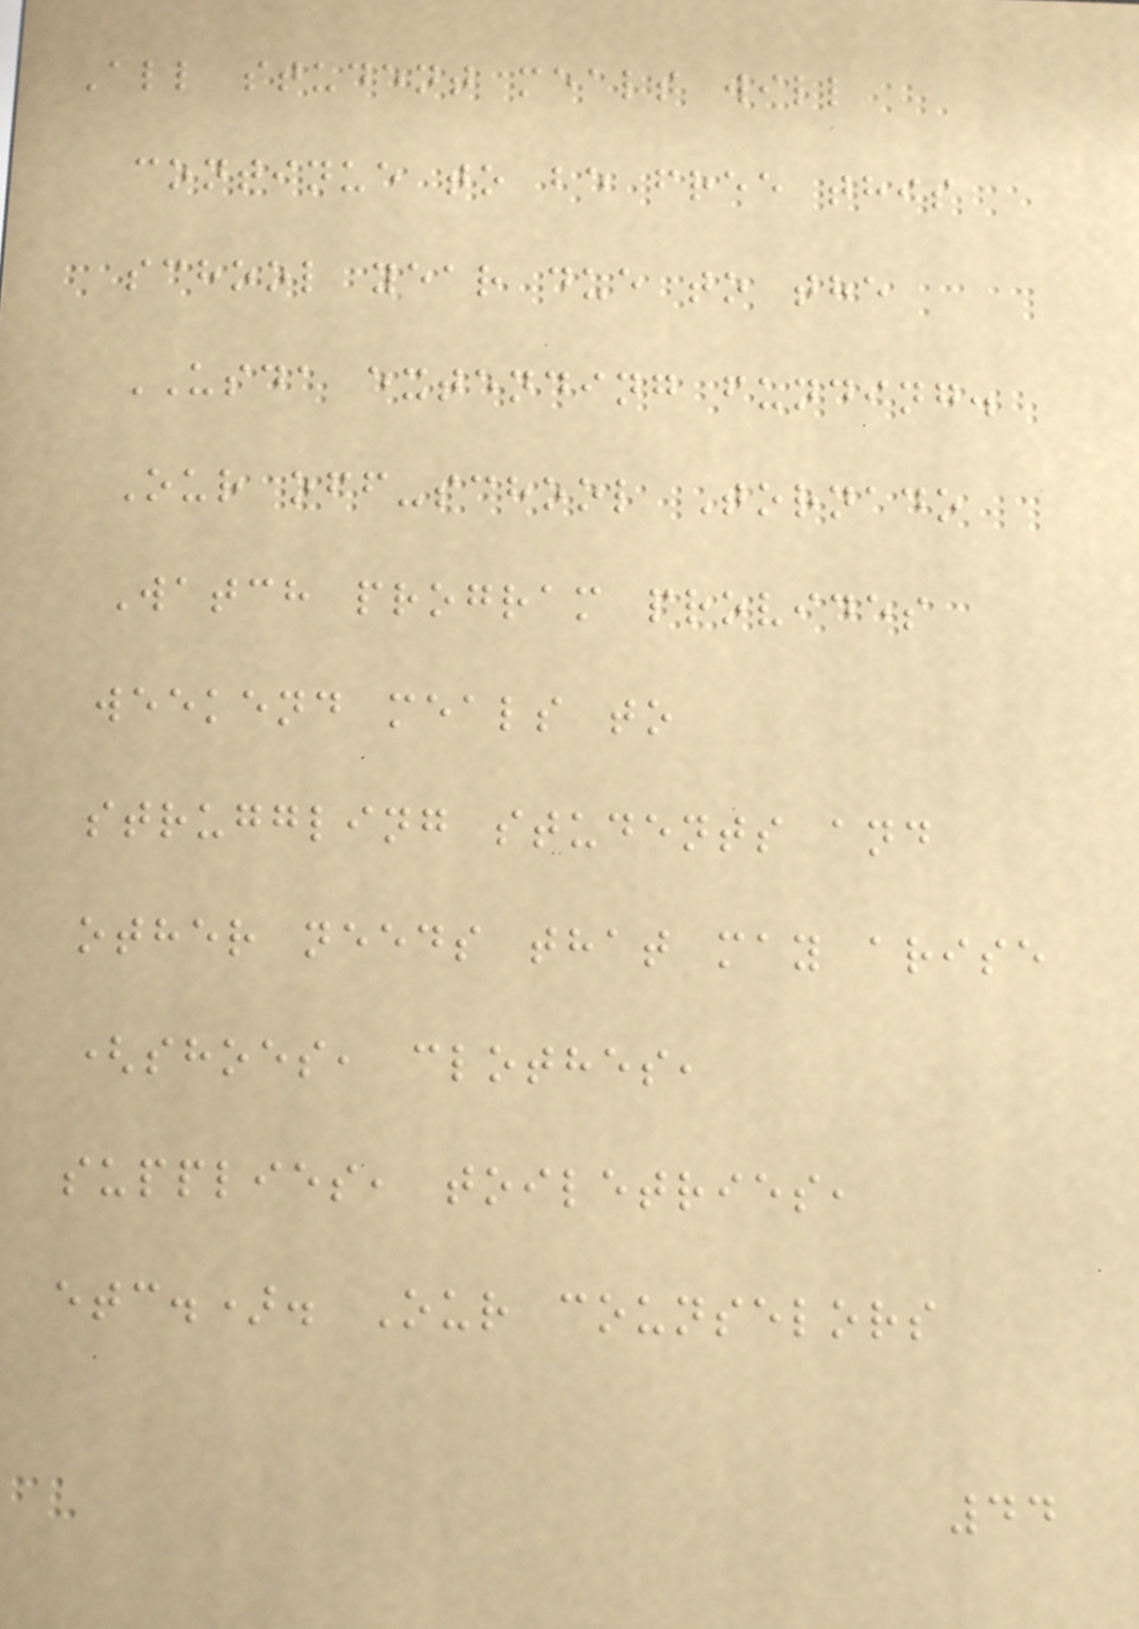All student meals will
continue to be free this
school year due to the
USDA extending funding.
Our off-school Tornado
Watch program provides
weekend meals to
struggling students and
other needs that may arise
(shoes, clothes,
supplies, toiletries,
etc.). Our counselors
44
